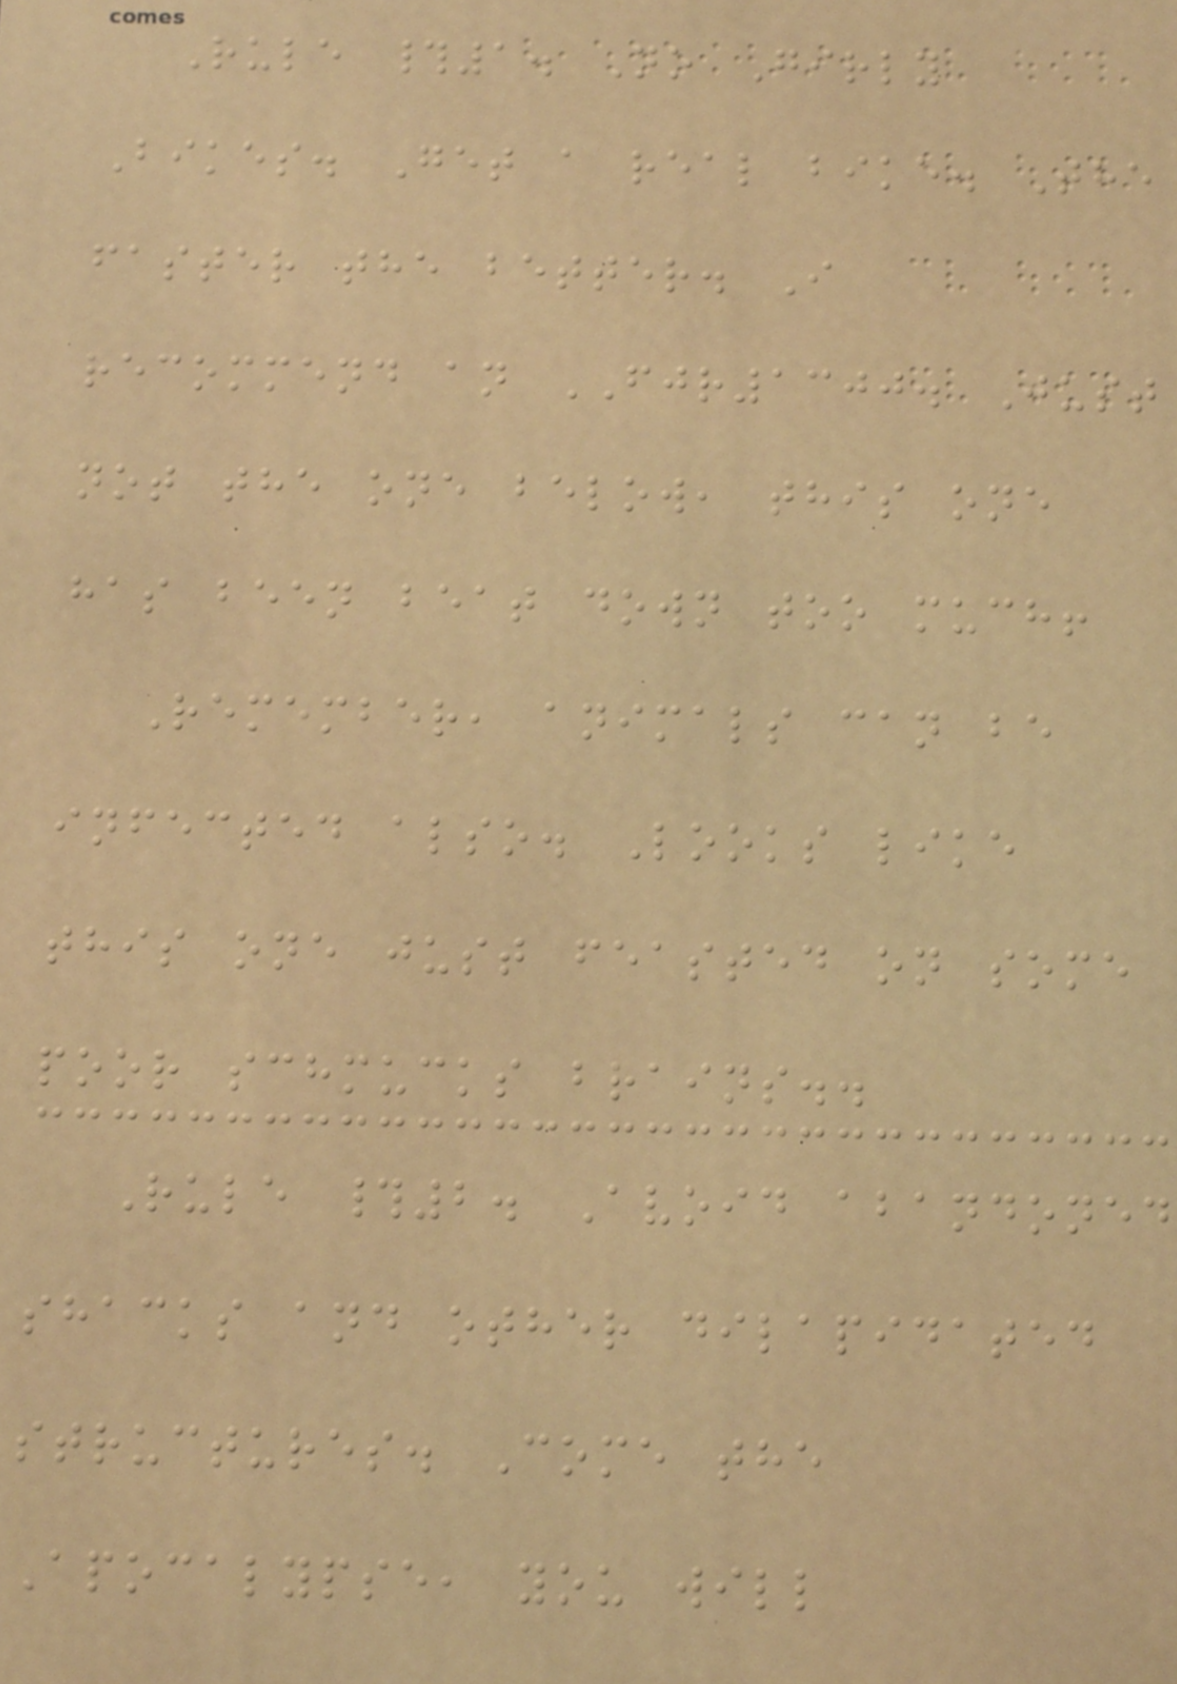Rule #1. No Girly
Bikes. Get a real bike. The
faster the better. I
recommend an FJR1300. Just
not the one below, this one
has been beat down too much!
Remember, animals can be
infected also. Looks like
this one just feasted on some
poor schmucks brains..
Rule #2. Avoid abandoned
shacks and other dilapidated
structures. Come the
Apocalypse, you will
